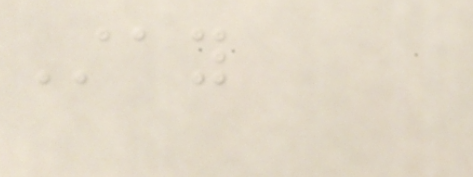Stay
